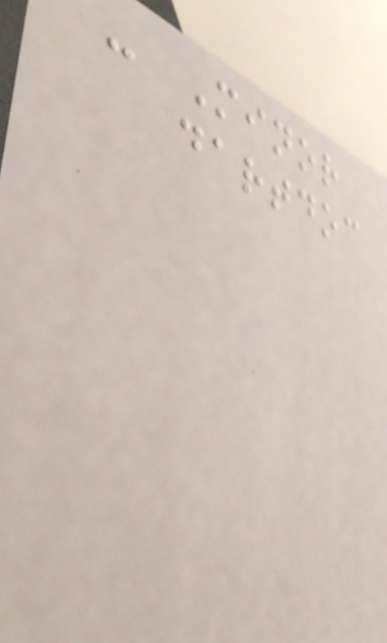- Minor
dartdoc
